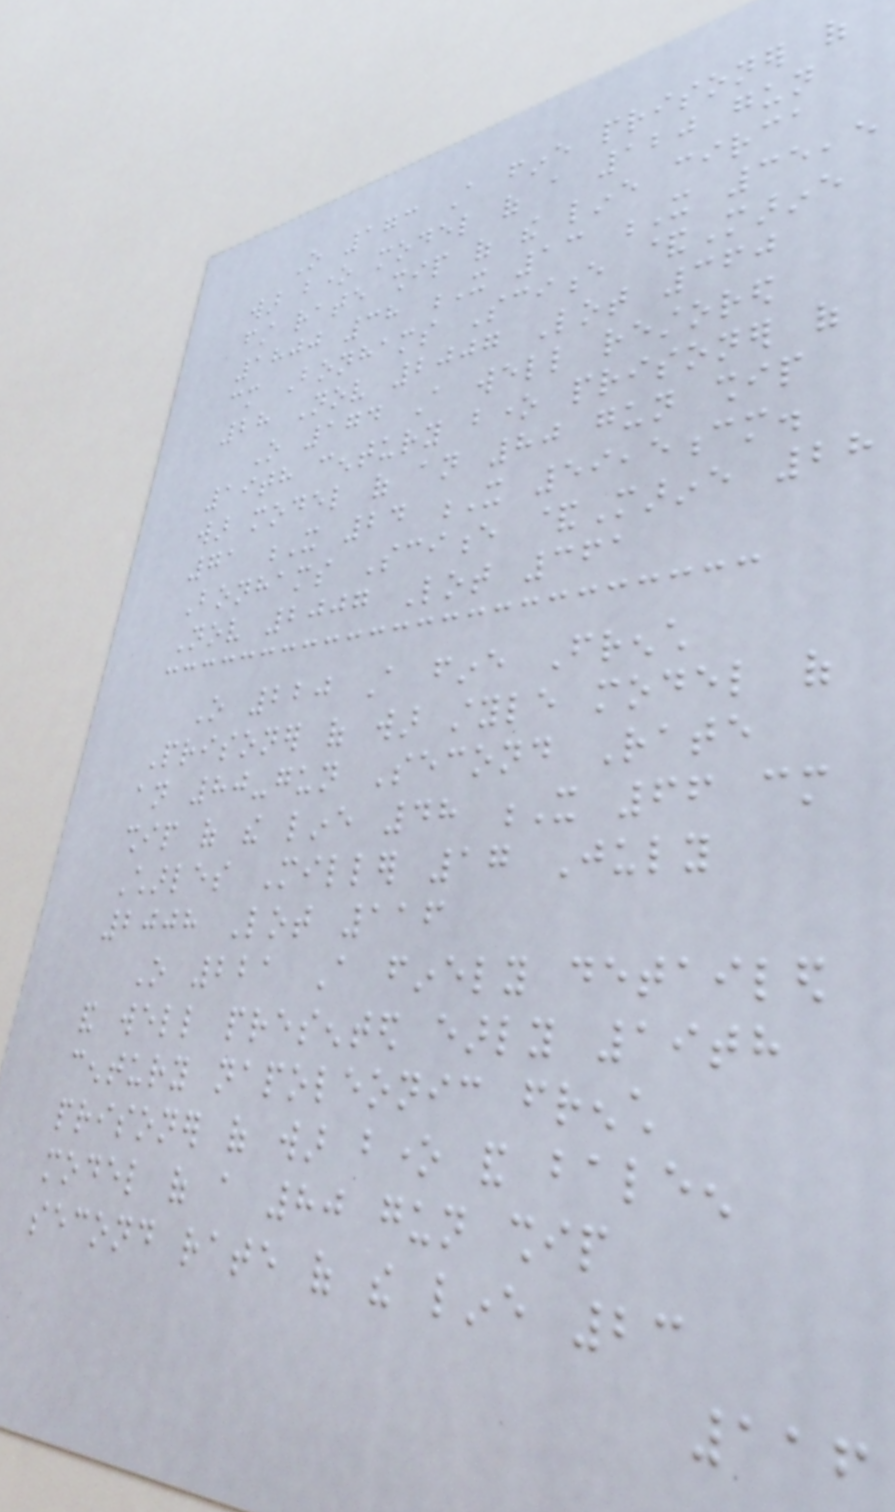O 173 A fine prisoner of
war bone model of a 120 gun
first rate ship of the line circa
1800 38 X 13 X 35,5
cm Bonhams Science &Marine
28 Nov 2007 Lot 360
O 174 A well restored
19th century bone prisoner of
war model of an 80 gun ship
71 X 24 X 59,5cm.
Bonhams Science &Marine 28
Nov 2007 Lot 361
O 220 A fine French
Prisoner of war style model of
an 80-gun Second Rate
ship of the line 48 X 66 cm
Charles Miller 17 July
2008 Lot 116
O 221 A finely detailed
and well presented early 19th
century napoleonic french
prisoner of war bone and baleen
model of a 80 gun ship
second rate of the line 23
116
